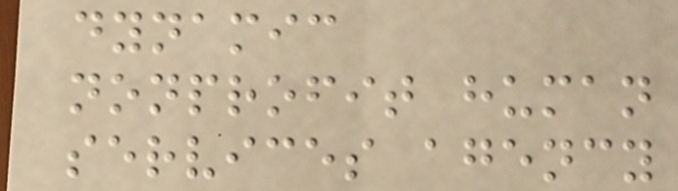dynamic
nonprofit human
services agency
